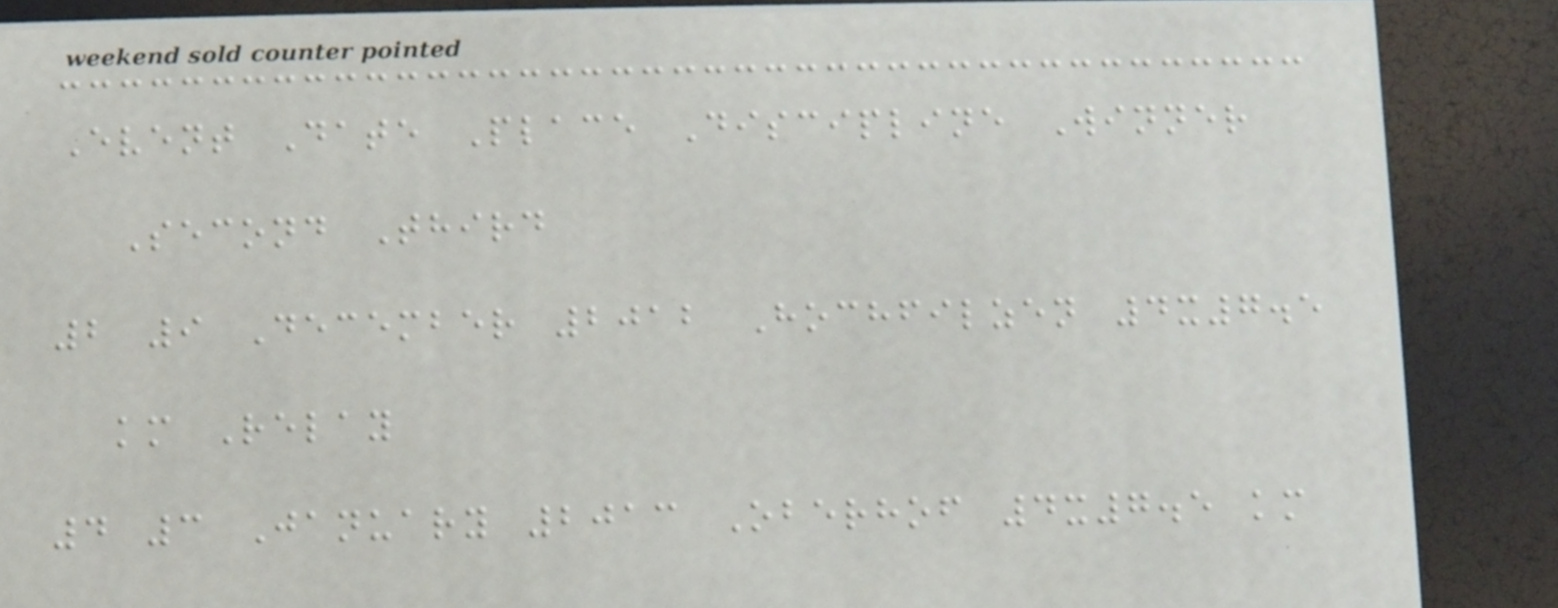Event Date Place Discipline Winner
Second Third
2 9 December 2012 Hochfilzen 4x7.5
km Relay
4 3 January 2013 Oberhof 4x7.5 km
